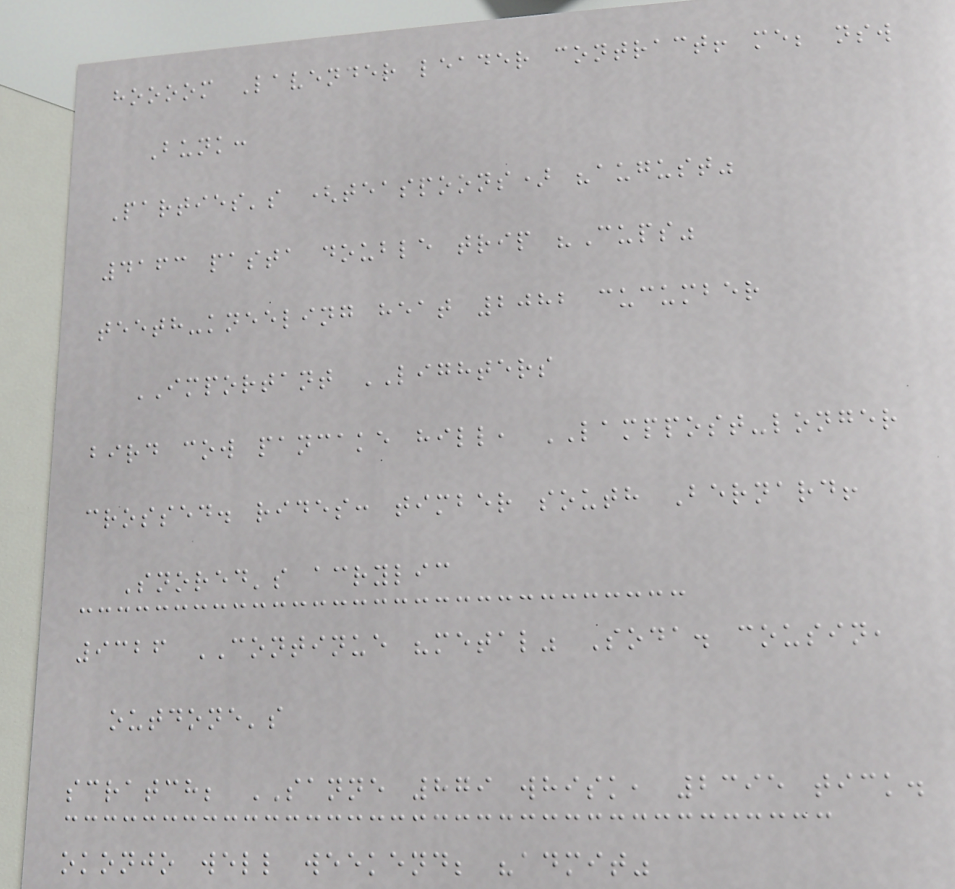hoooom Lavender leader contract! me; nsw
Bunk:
Parties's (teaspoons) "august"
4163 pasta double trip "Cups"
teeth-kneeling heat 2082 cucumber
IMPORTANT LIGHTERS
bird cow pancake hill, LAMPPOST-longer
crossed. rides: timber south Bernard!
Snored's acrylic
9326 CONTINUE "metal" Soda. cousin,
outdone's
scratch; SANNE 879 whisk, 2395 tick.
okonjo well weekend; "admit"
